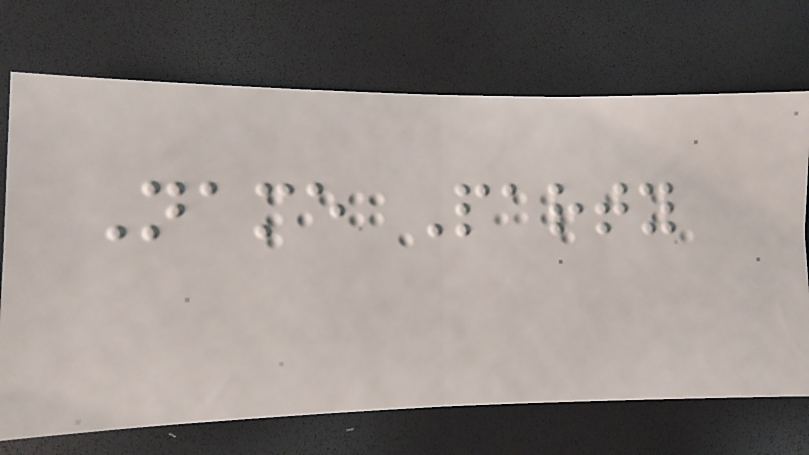Name Party
